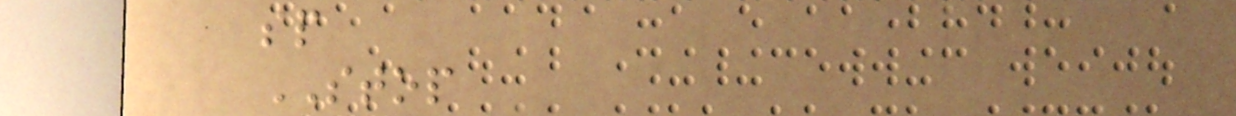sp
STOP
